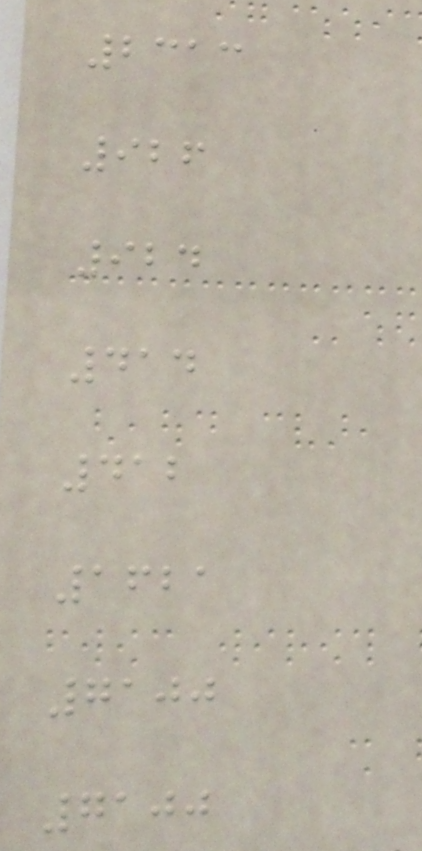2313
926
924
414
412
1621
7100
7100
